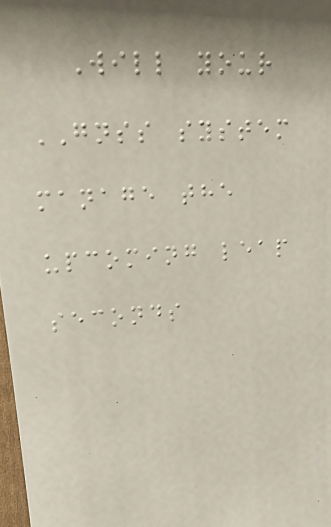Will your
GNSS system
manage the
upcoming leap
seconds
